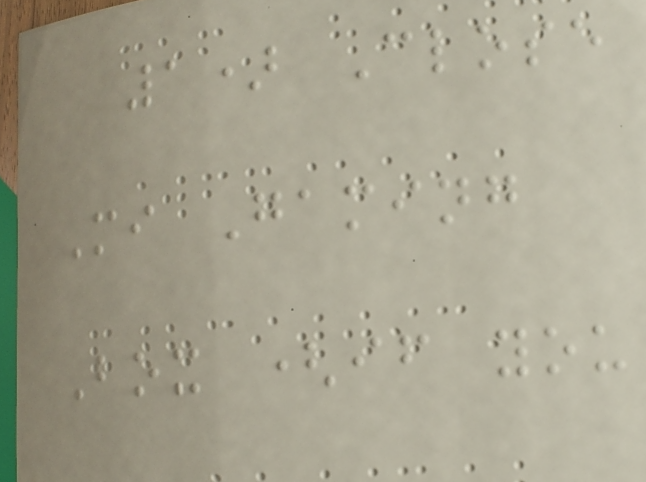1) Close
Mi Gaming
Box (if you
